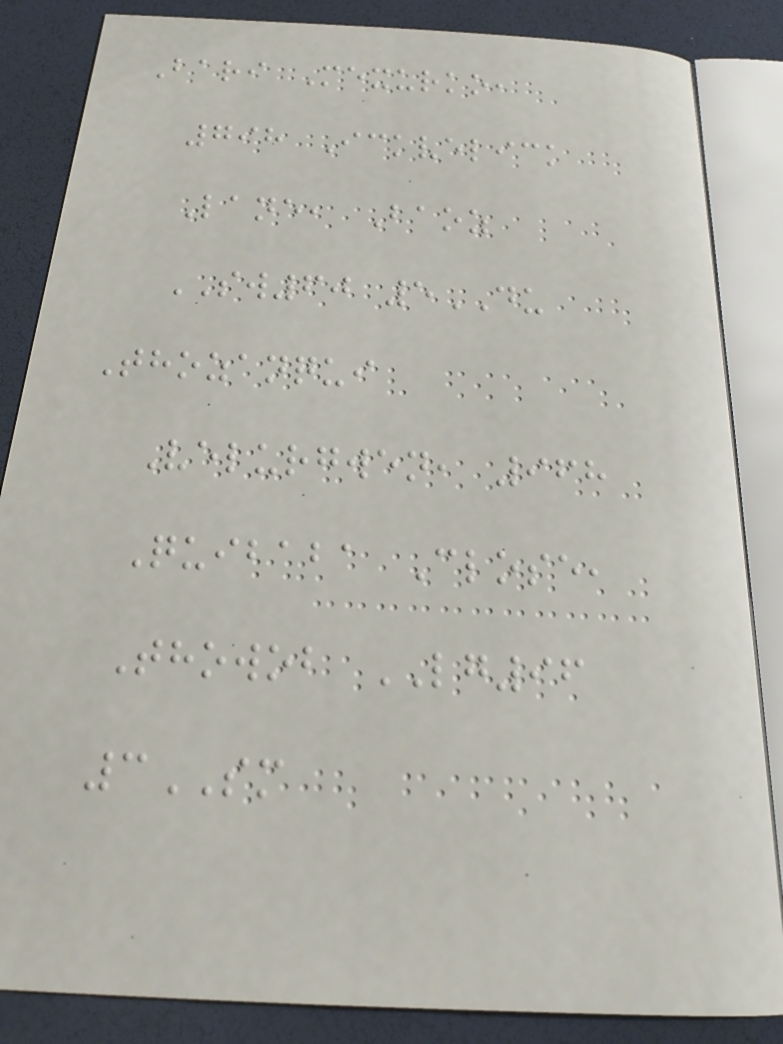Bari Mexurko,
798 Ickvelick
Lane, Baoz
SW60 5DU
Thozanqui
Velurgwen, 968
Quibaba Close,
Thowob LG96
3SM
